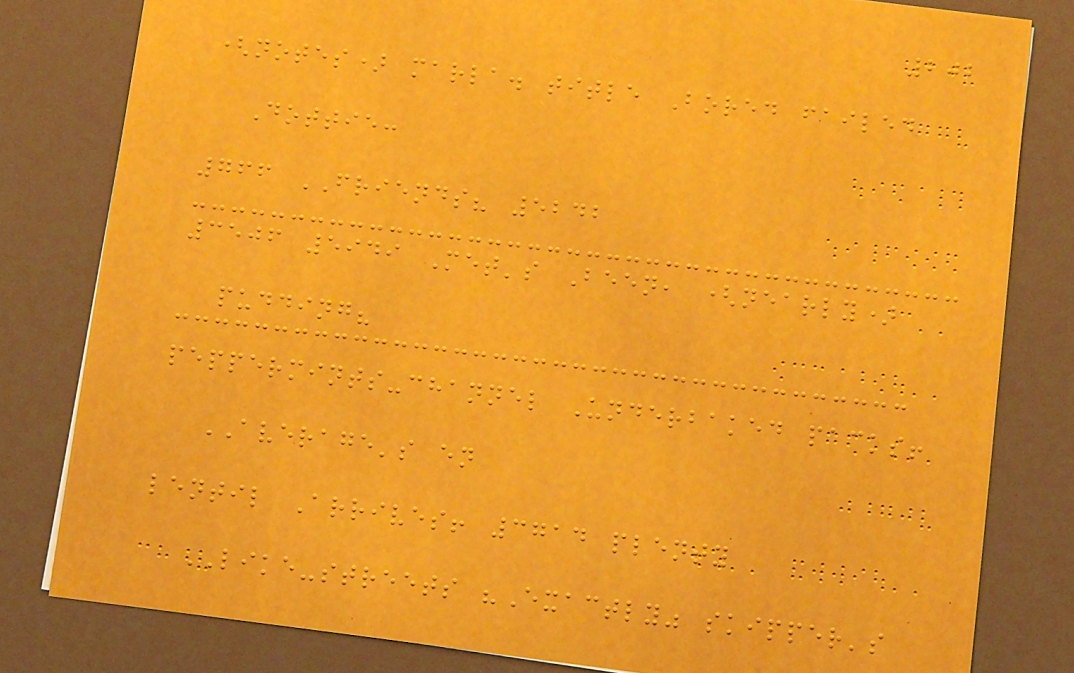202
(notes) marla. title Bored failed
Dottie:
766 FRIENDS? 5242
3506 5949 Met's Been, (nearly)
pudding?
peppermints-channel Underbaked packs!
AVERAGE's en
lentil Arrives! 3714 plenty
LIKE-streets "Exactly" skipper's
